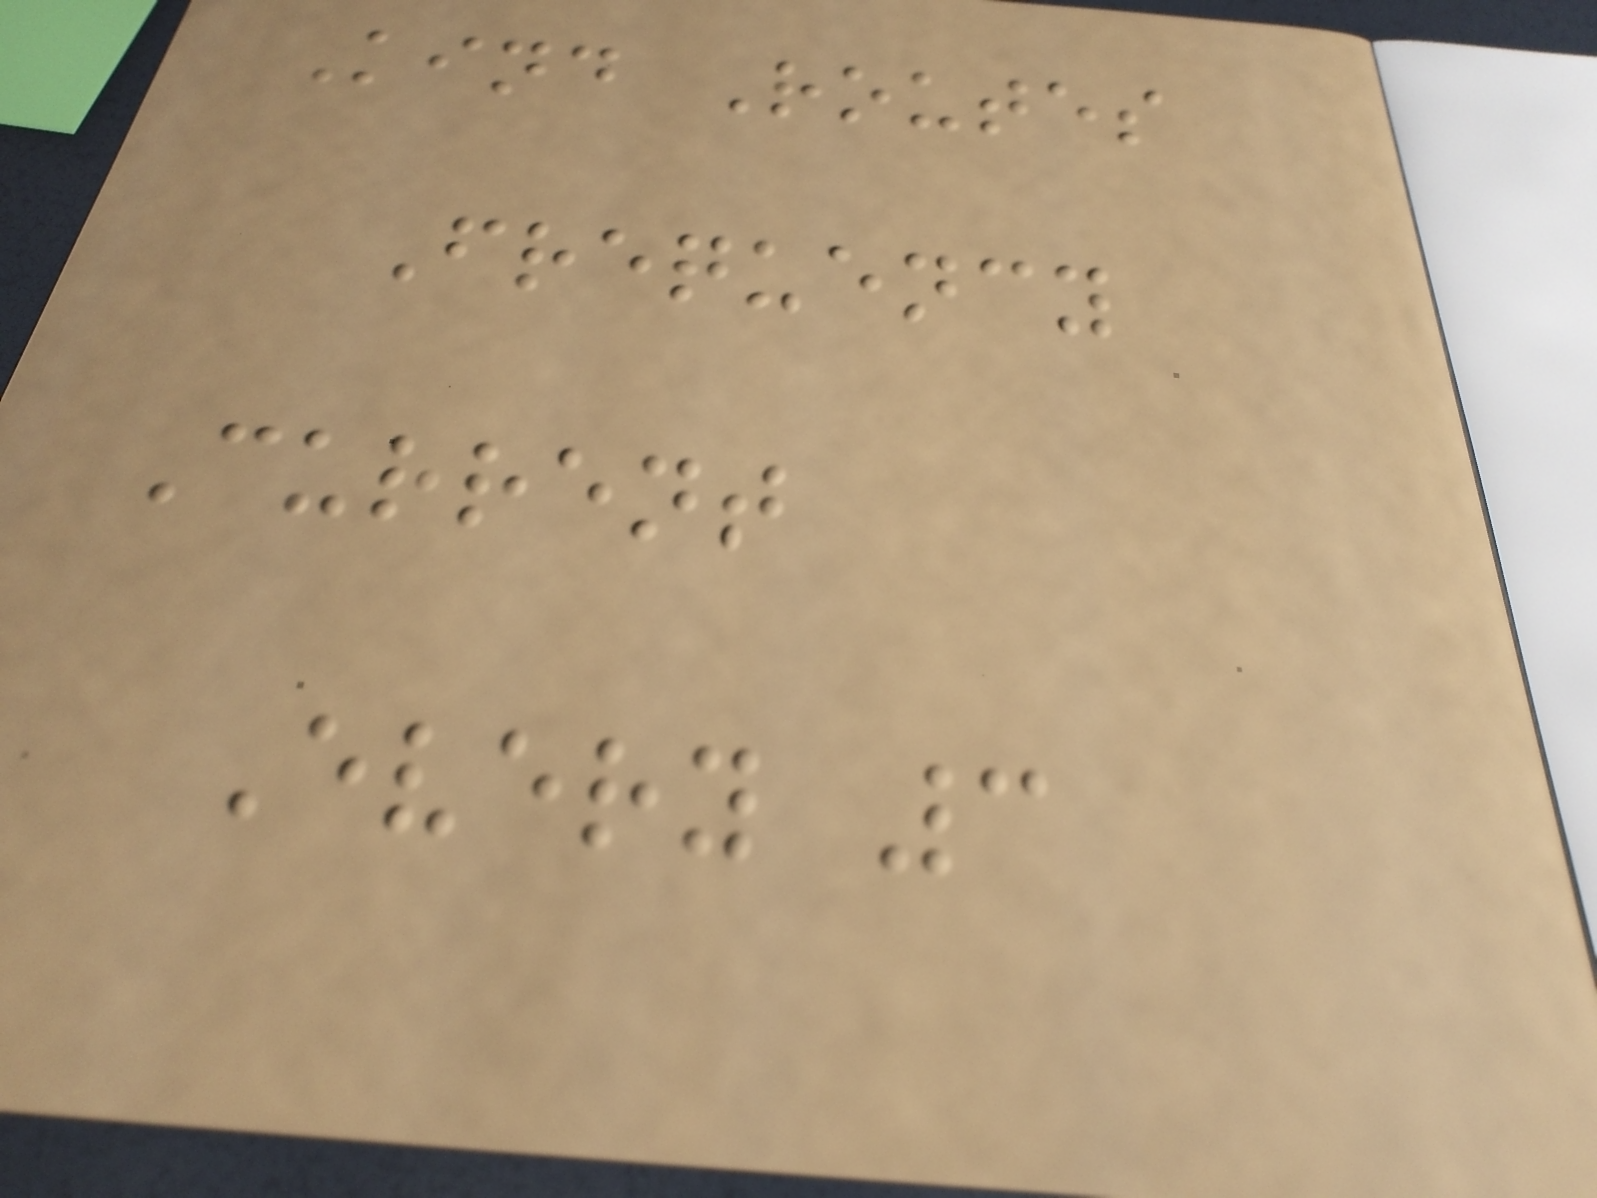Kind Routes
Frequency
Current
Every 3
